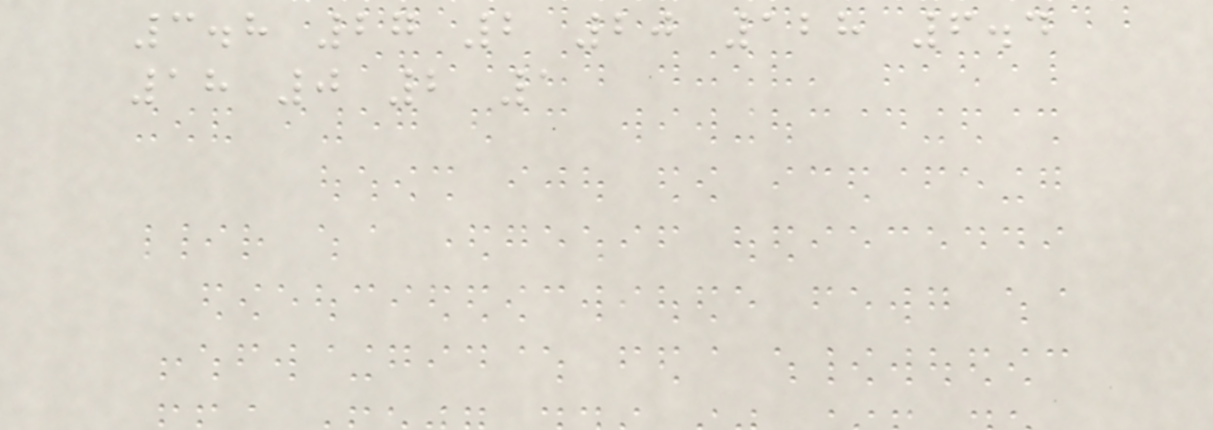3.8 27 2 20 128 6.4
18 0 2 1
